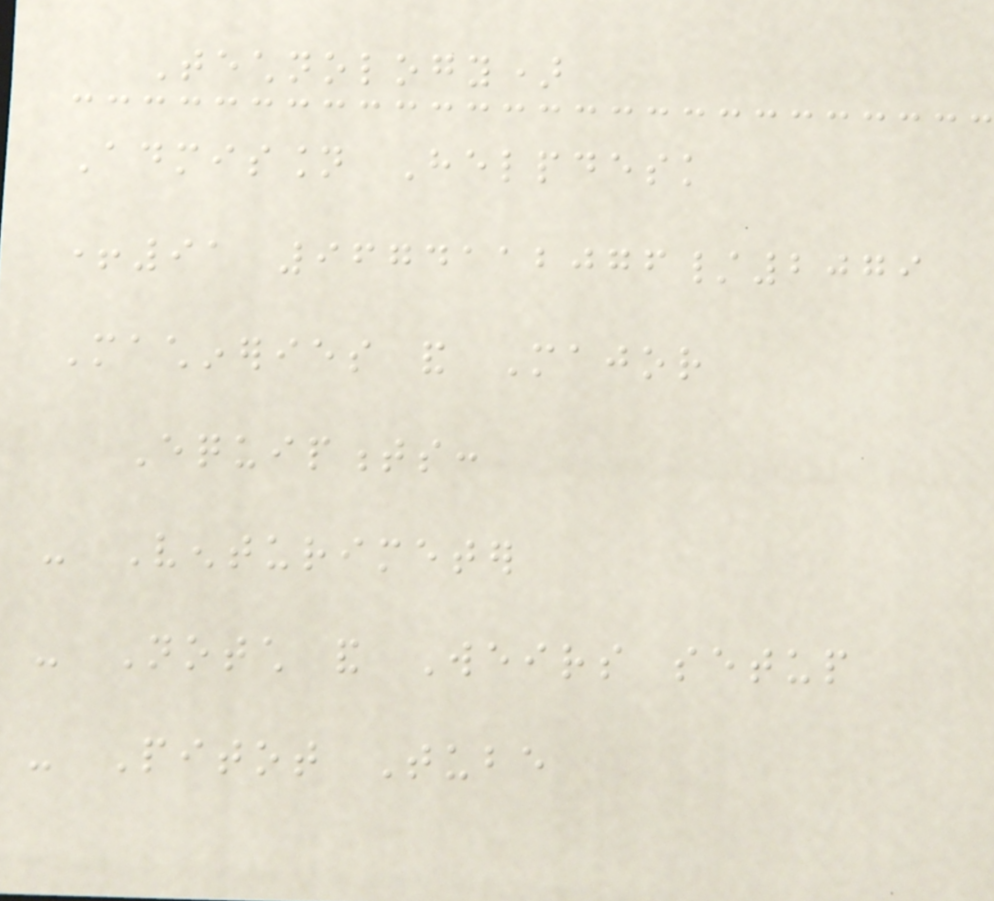Technology)
Admission Helpdesk
+91 9674112076/2079
Machineries and Major
Equipments:
- Venturimeter
- Notch and Weirs setup
- Pitot Tube
